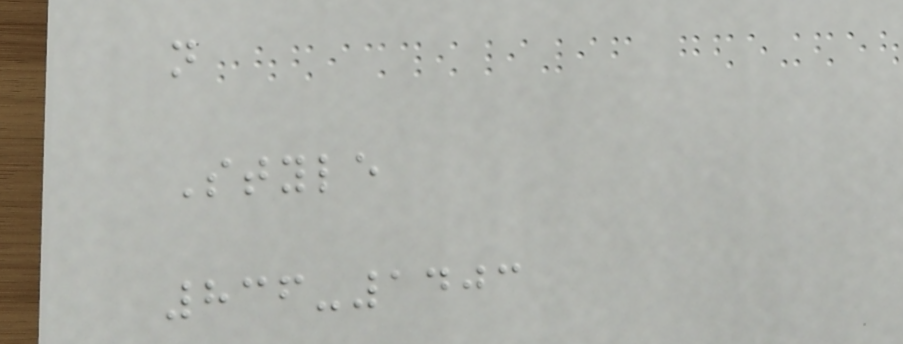n
Style
836-1403
